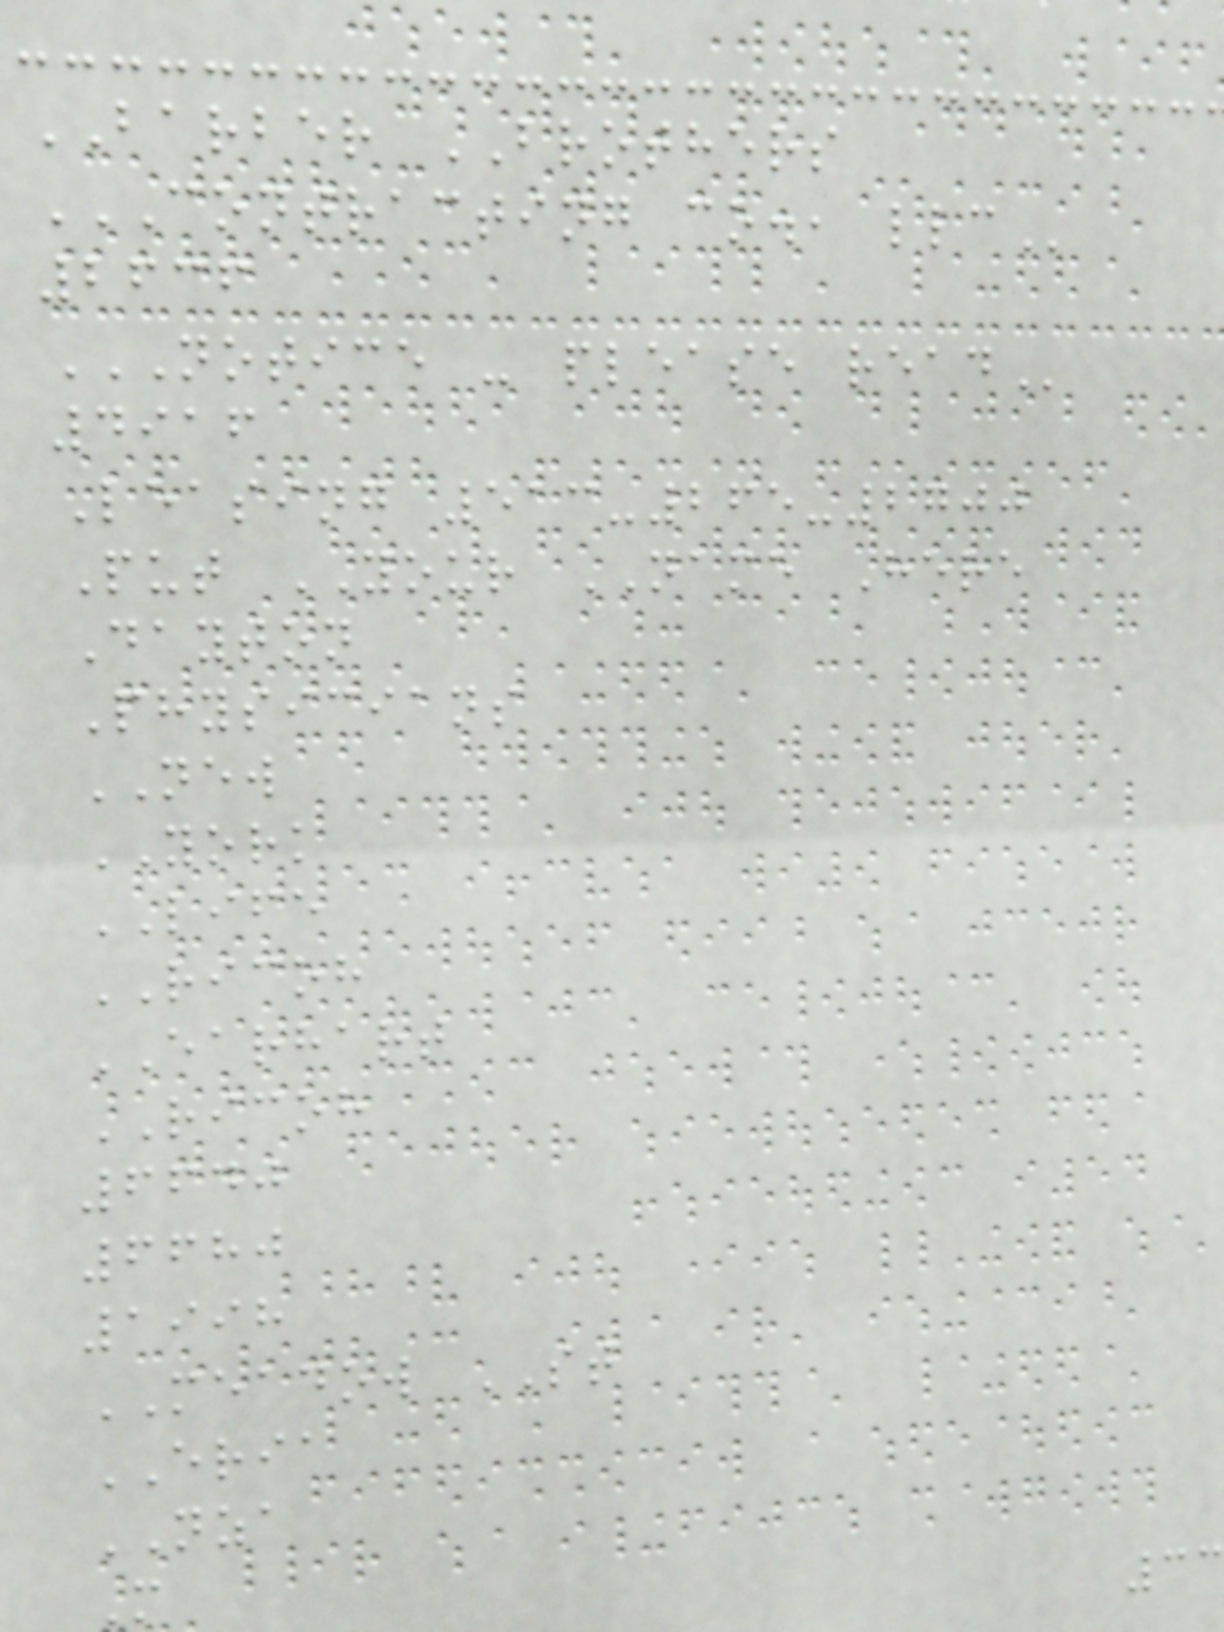BARBER BROTHERS
CONTRACTING CO., LLC
2636
NOTICE - PLEASE READ
4916
Leasing 513-265-2700
Put YOUR NAME Here
Dayton
Physicians
NEW
YORK
LIFE
RICOH
EARHART
RICOH
6640
6680
1998
MEADOW ST
ERIA
NZA
M
33
